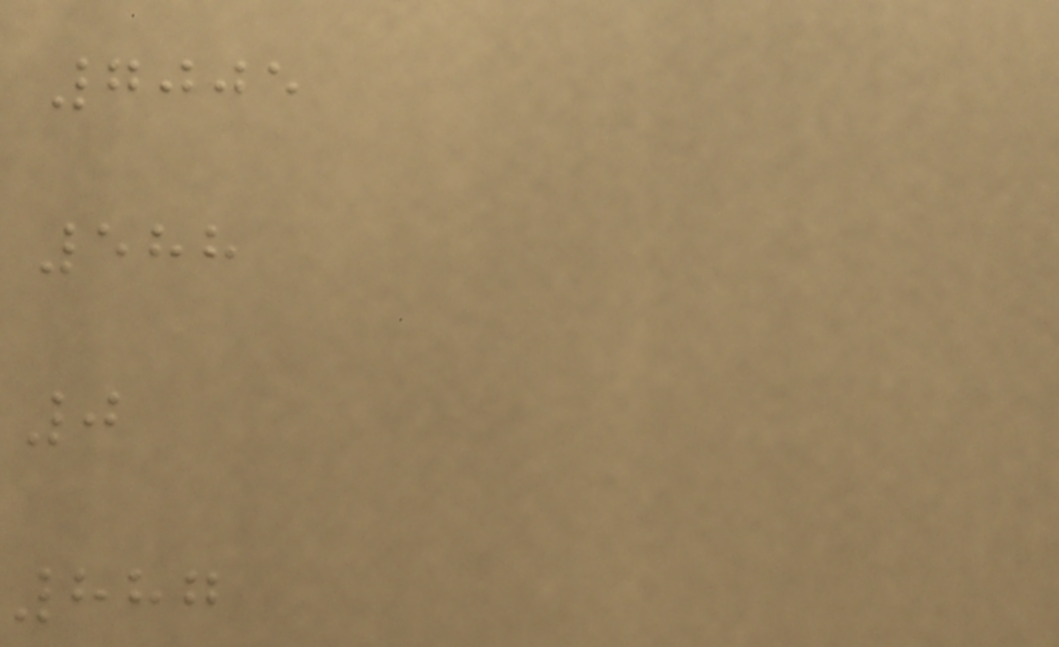7005
588
0
887
